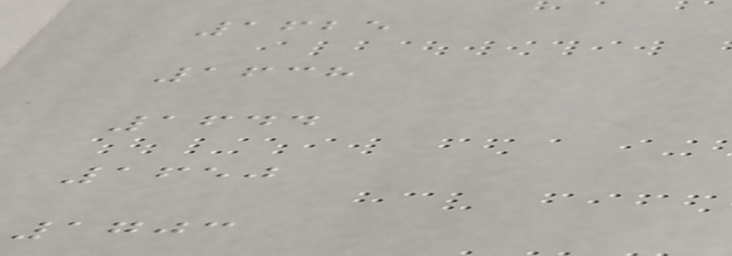1625
1638
1644
1650
1703
